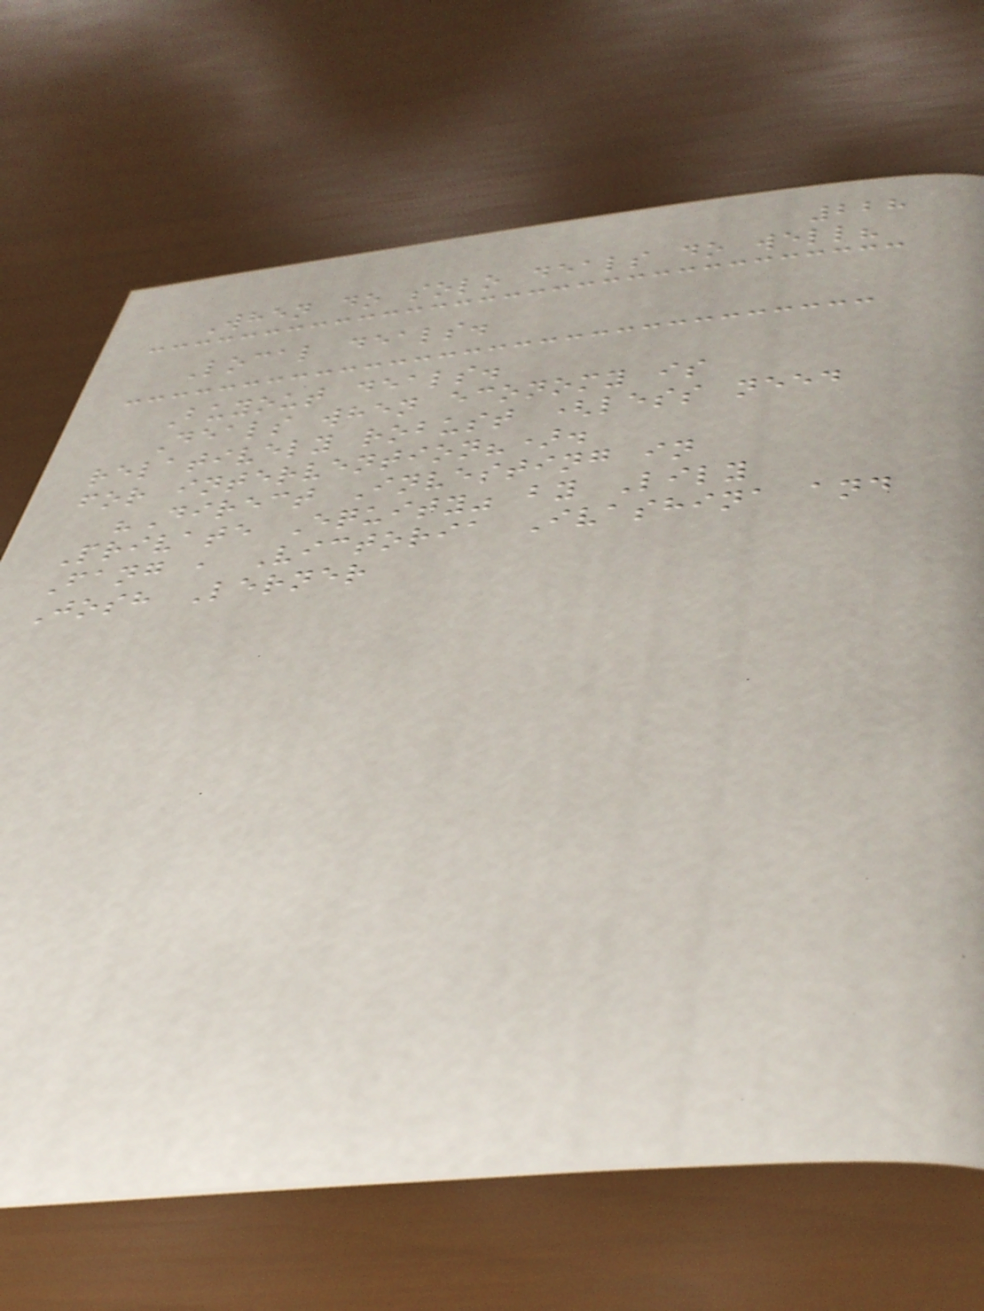228
When do solo deals do well?
Local deals.
Buyout deals.
Deals when economy is
relatively robust (less need
for intervention?).
"Direct Investing in
Private Equity" by Lily
Fang , Victoria Ivashina and
Josh Lerner
